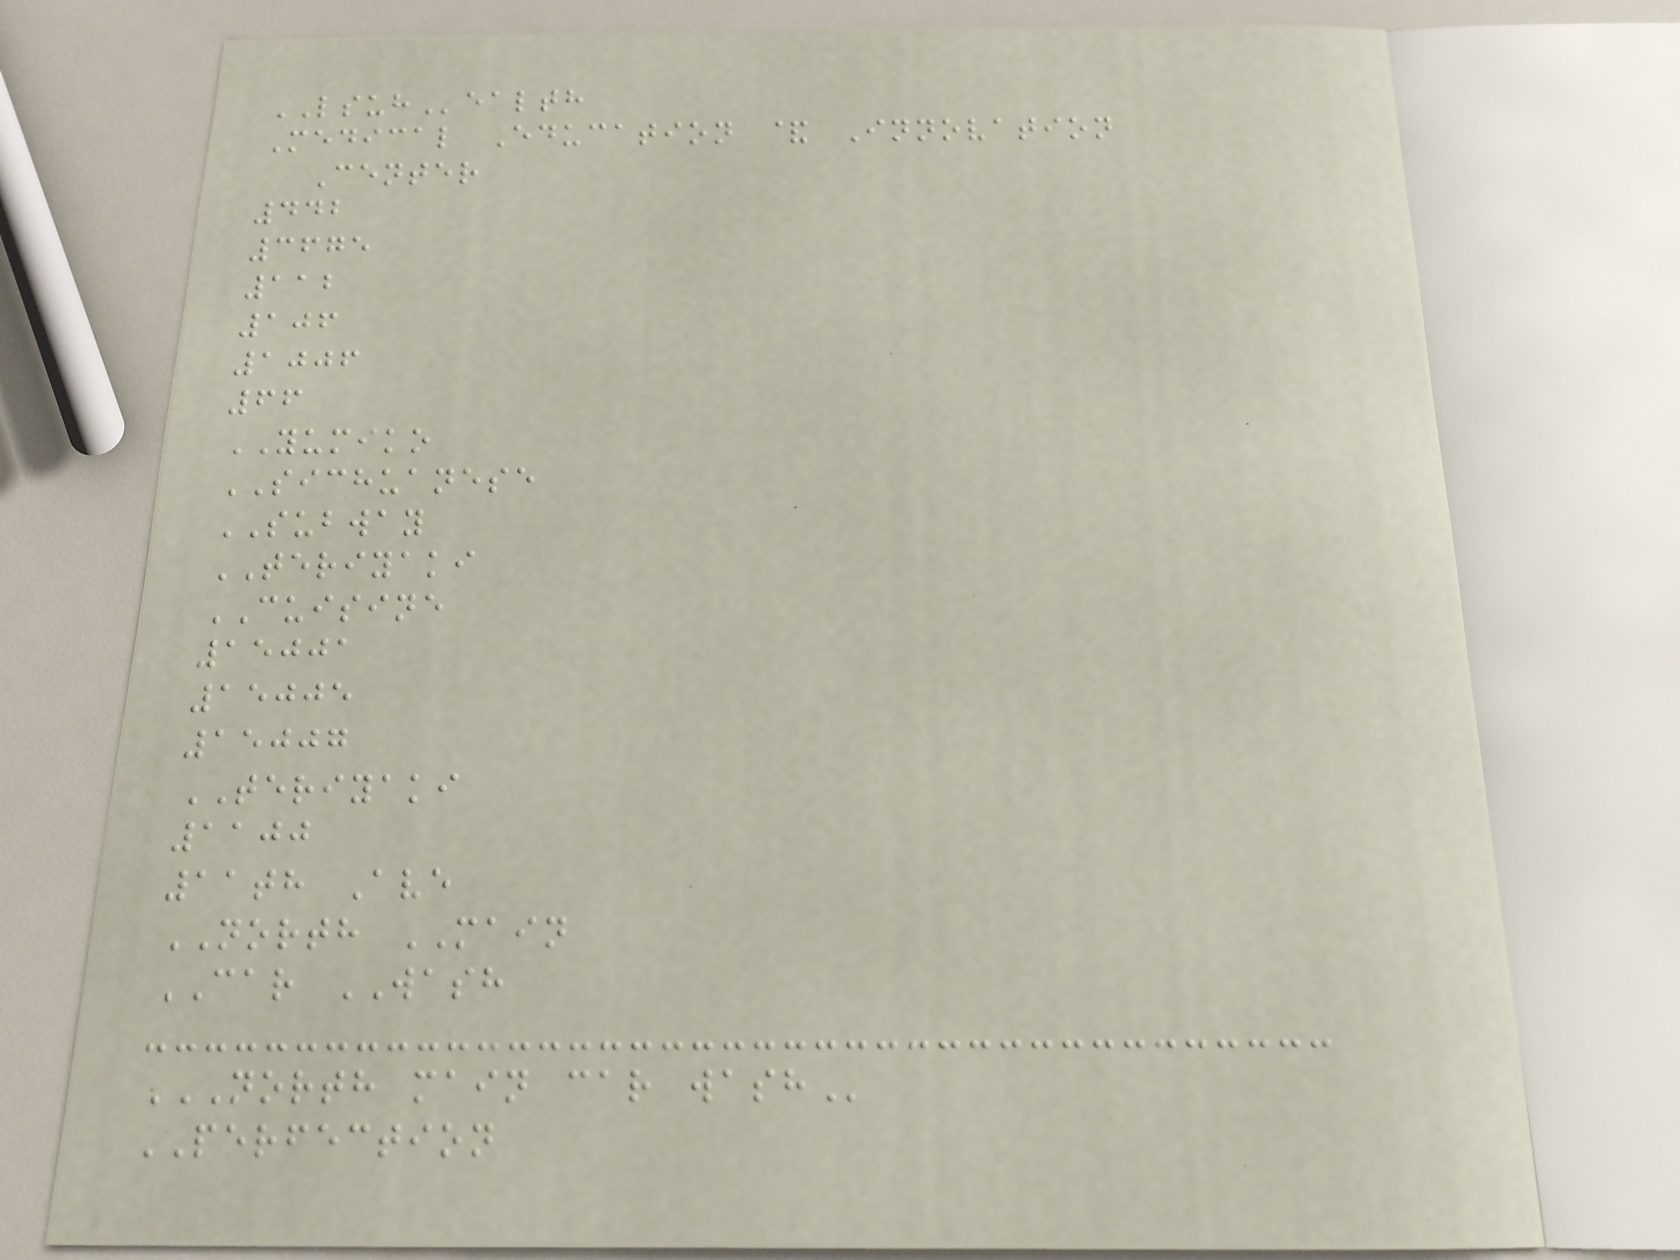LSUHealth
Medical Education & Innovation
Center
442
3675
112
106
1006
66
YUMIKO
SICHUANESE
SUBWAY
TERIYAKI
CUISINE
15001
15005
15007
TERIYAKI
1100
11th Ave
NORTH MAIN
CAR WASH
NORTH MAIN CAR WASH
PERFECTION
